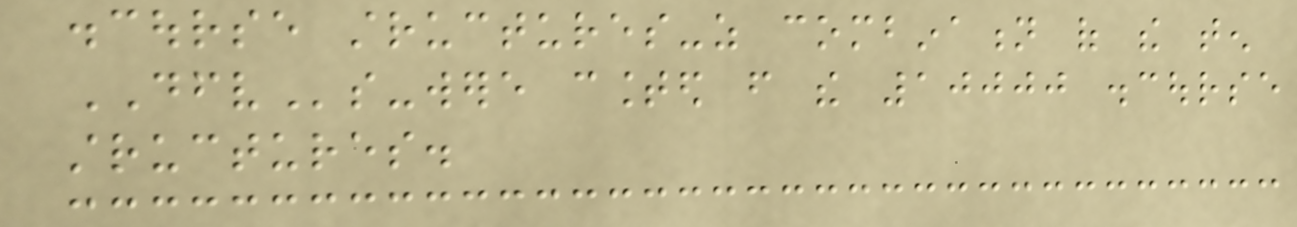discourse structures-as combination of the ten
DFVs-were counted from the 10000 discourse
structures.
